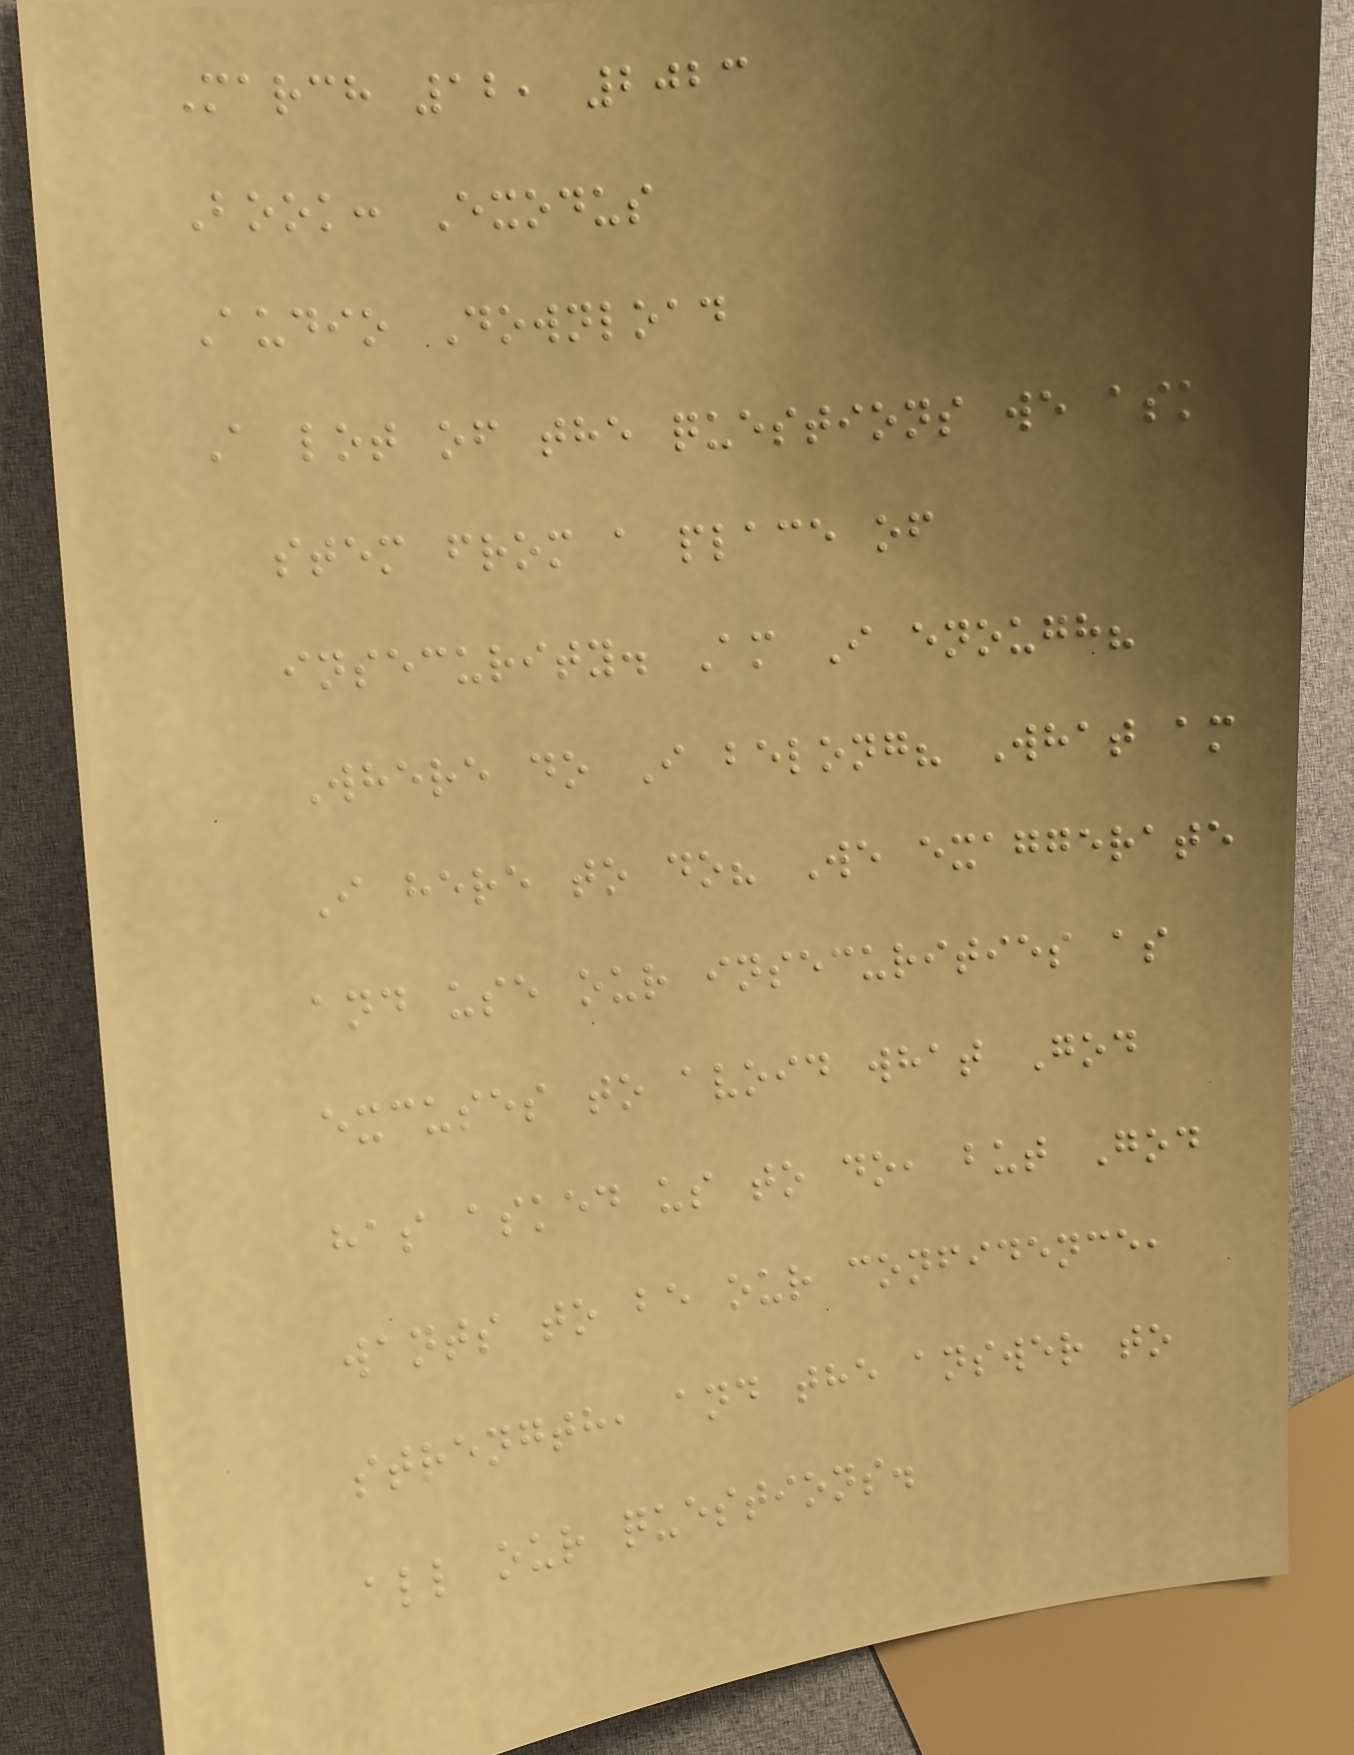March 12, 2023
Book: Exodus
Audio Download
A lot of the questions we ask
stem from a place of
insecurity. Am I enough?
Where do I belong? What am
I here to do? We exaggerate
and use our insecurities as
excuses to avoid what God
has asked us to do, but God
wants to be our confidence,
strength, and the answer to
all our questions.
